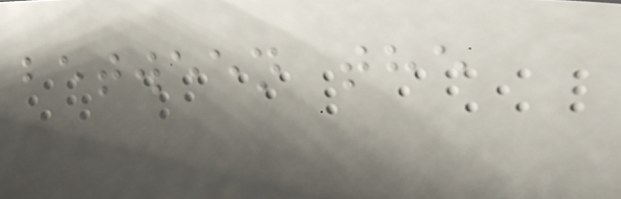between the
